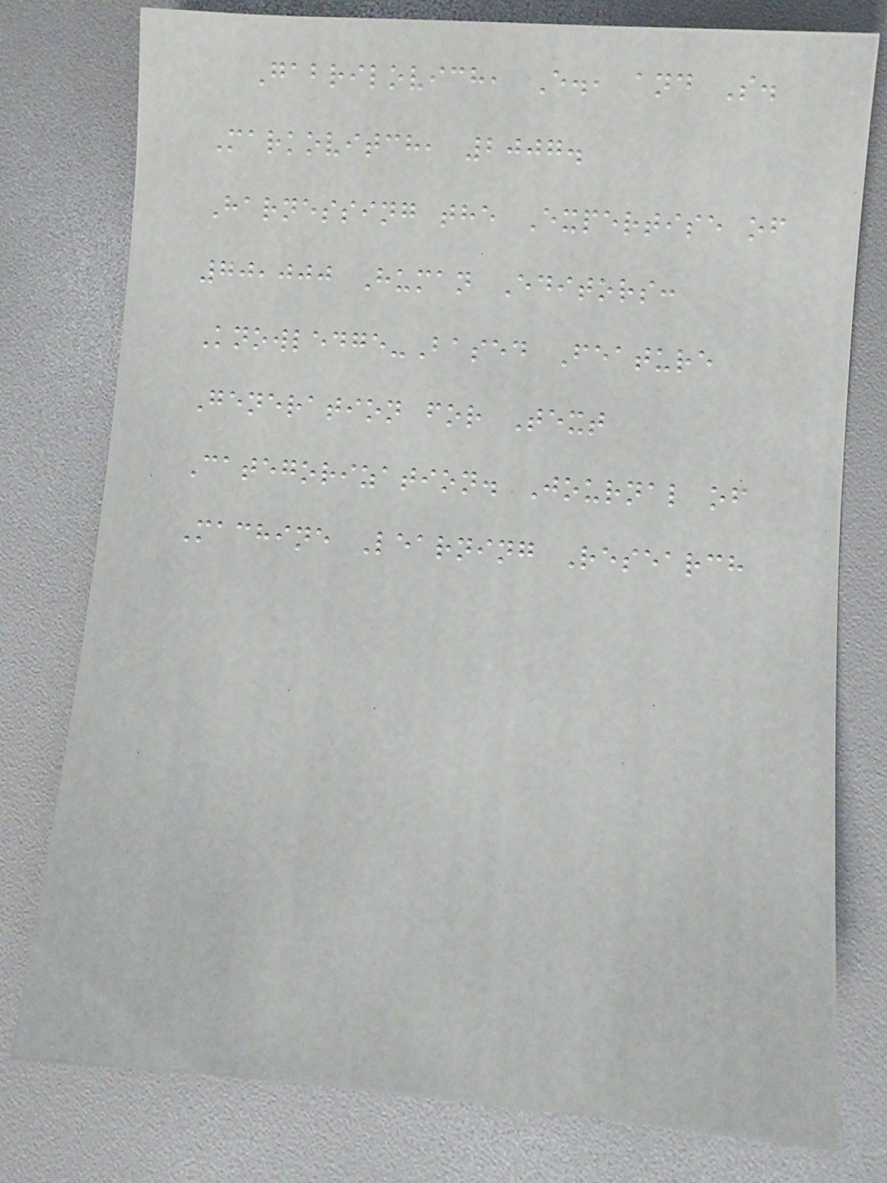Gabrilovich, E., and S.
Markovitch, 2007.
Harnessing the Expertise of
70,000 Human Editors:
Knowledge-Based Feature
Generation for Text
Categorization. Journal of
Machine Learning Research
